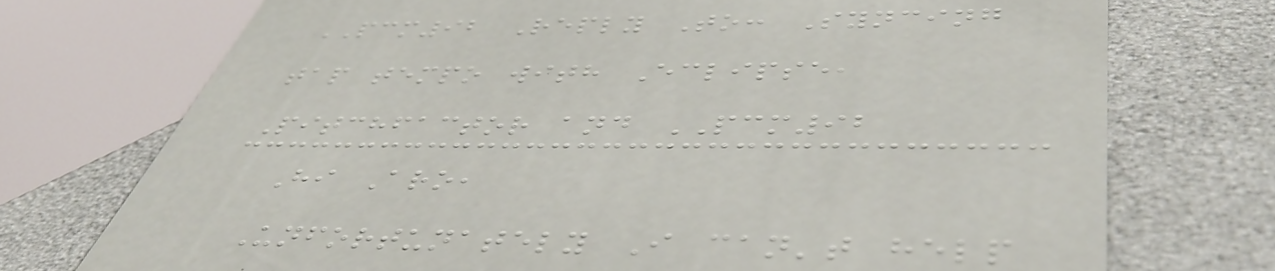PCM92 Reply To: Syncing
tap tempo with Eclipse,
Pitchfactor and PCM92
Hi Aro,
Unfortunately I can't help
